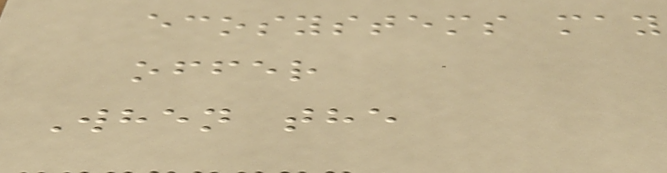ecosystems may
offer
When the
